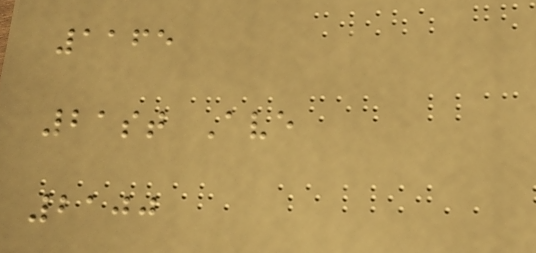1165
21st Ave
2100
